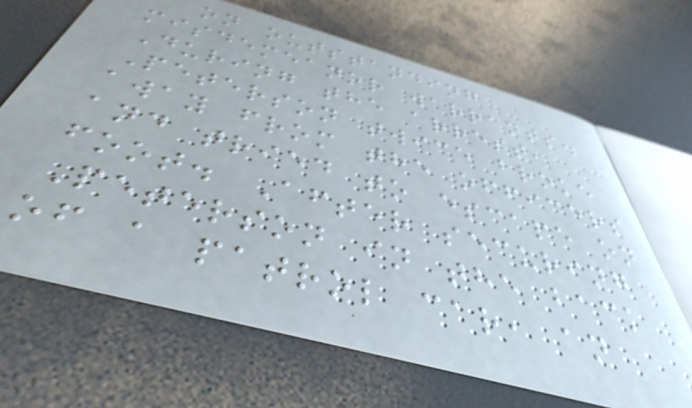on outstanding
misdemeanor warrants.
During the arrest,
Peterson twice broke
away from the officers
and tried to escape on
foot. After securing
Peterson in the back
of a patrol car, an
